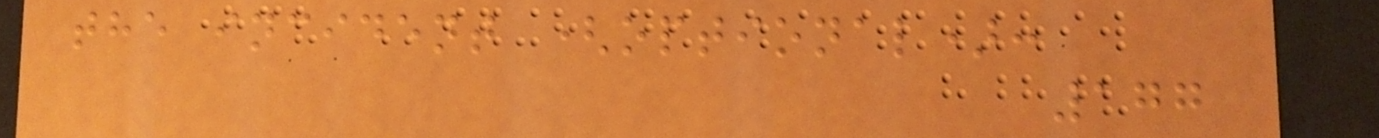the incident (optional):
177
